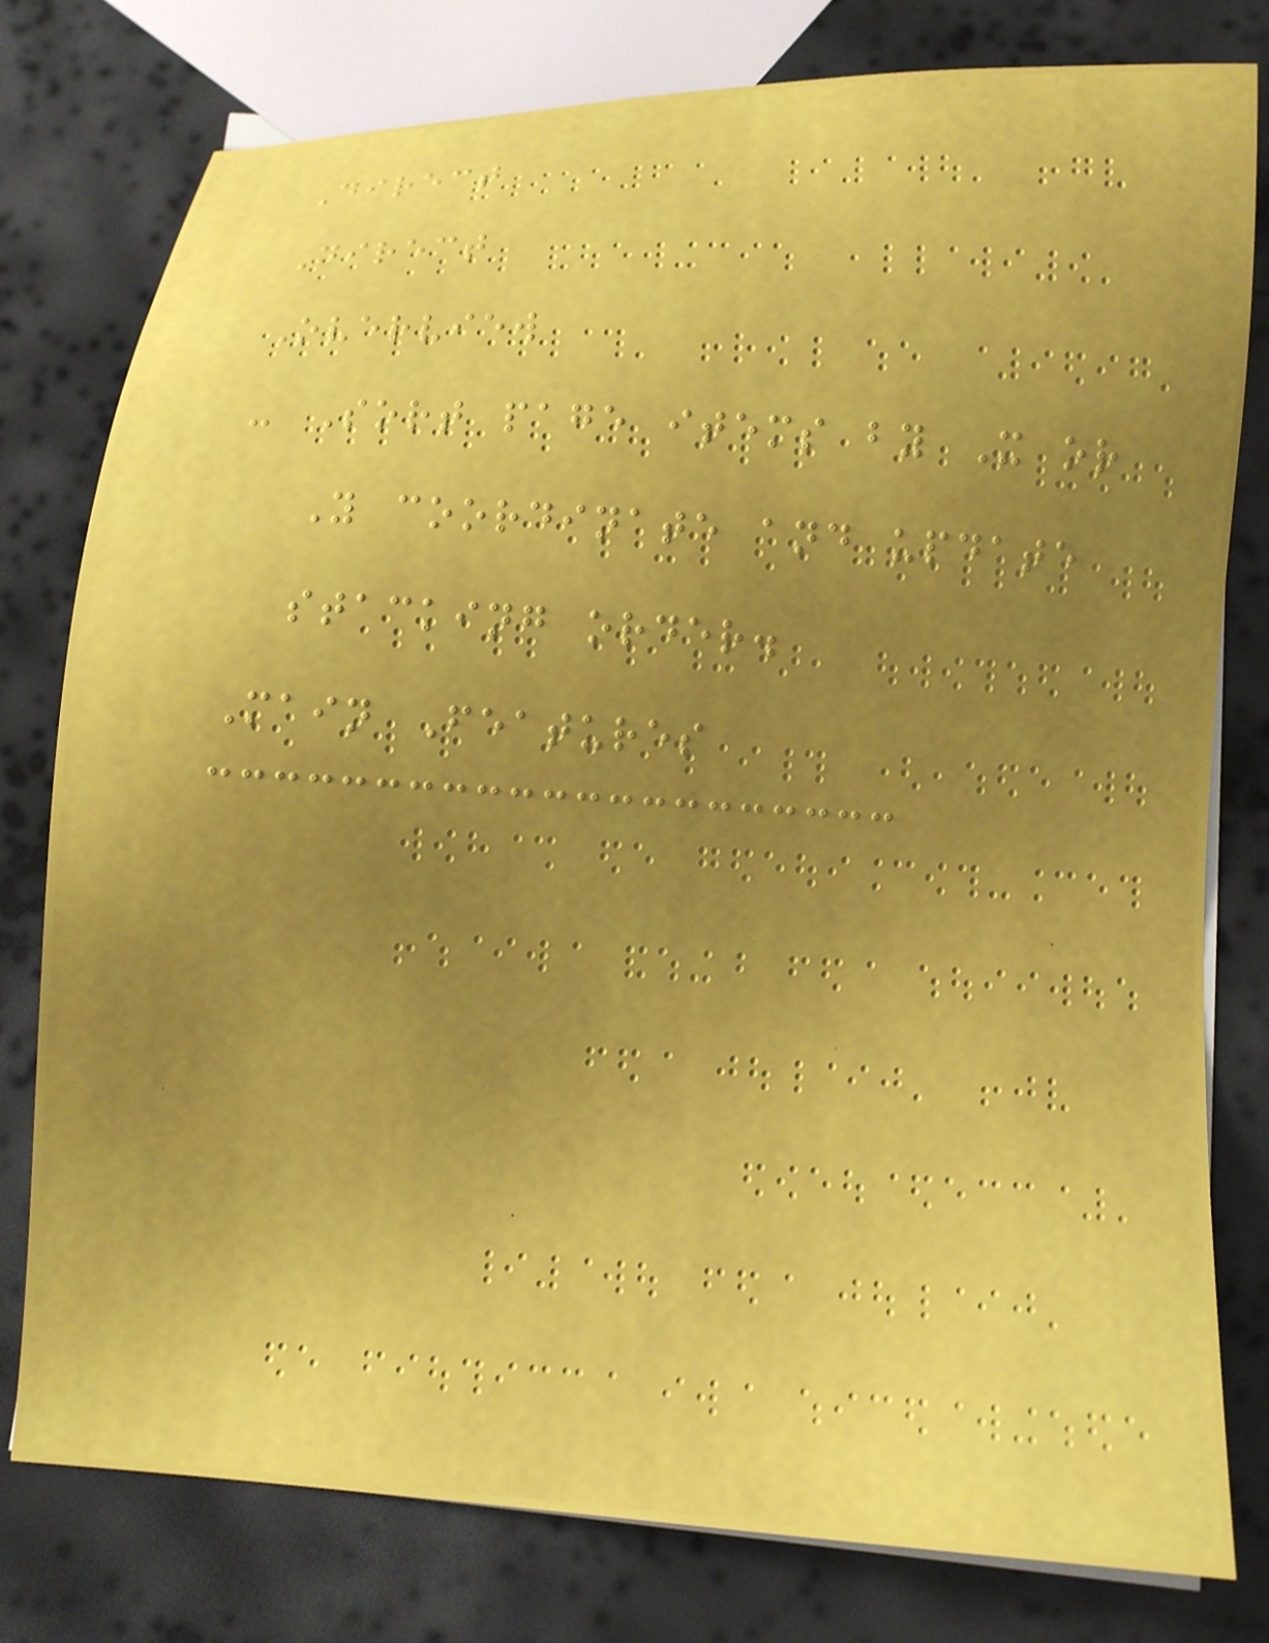Direct
Direct
Overview
- Sort page items by X or
Y coordinate and update
stacking order.
Main Features
